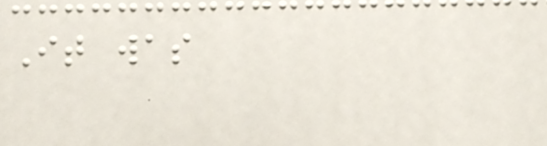It was
